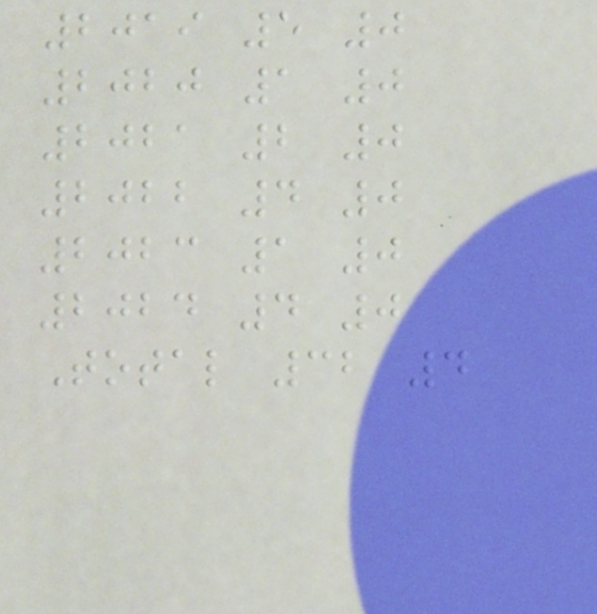2019 5 0
2020 1 0
2021 2 0
2022 4 0
2023 1 0
2024 4 0
Total 32 4
